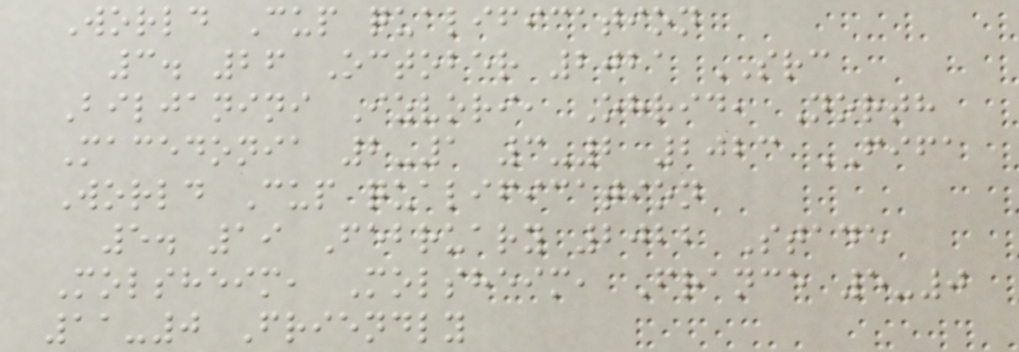World Cup qualification
3. 26 October 2021 SRC
Biljanini Izvori, Ohrid, North
Macedonia 2-1 3-2 2023 FIFA
World Cup qualification
5. 19 February 2022 Stade
Molsheim, Molsheim, France 5-0
11-0 Friendly
